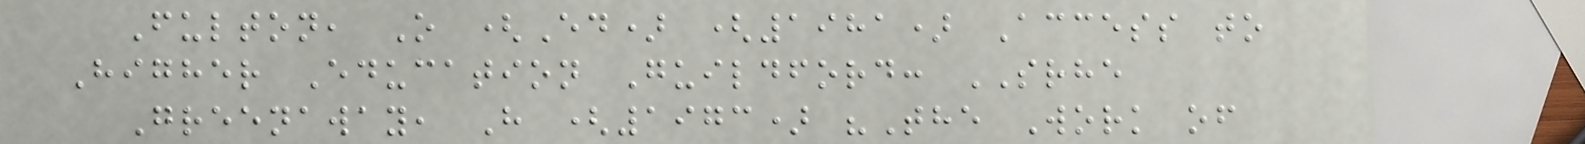Fulton, O (Ed) (1981) Access to
Higher Education Guildford: SRHE
Greenaway, H (1973) "The Work of
